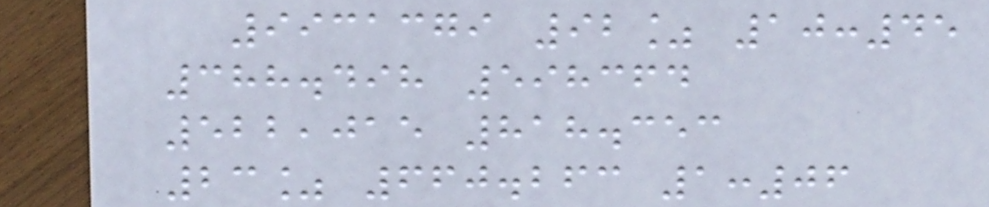9931379 92% 10:45
388.498 598364
522,015 818.353
23% 660.263 1:06
